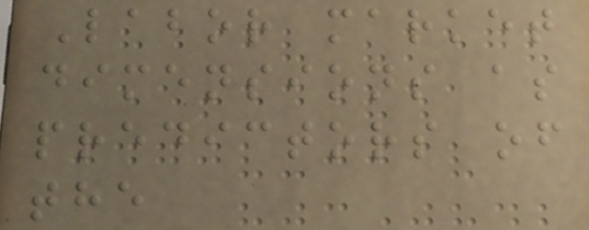Labor market
dimensions as
predictors of
the
